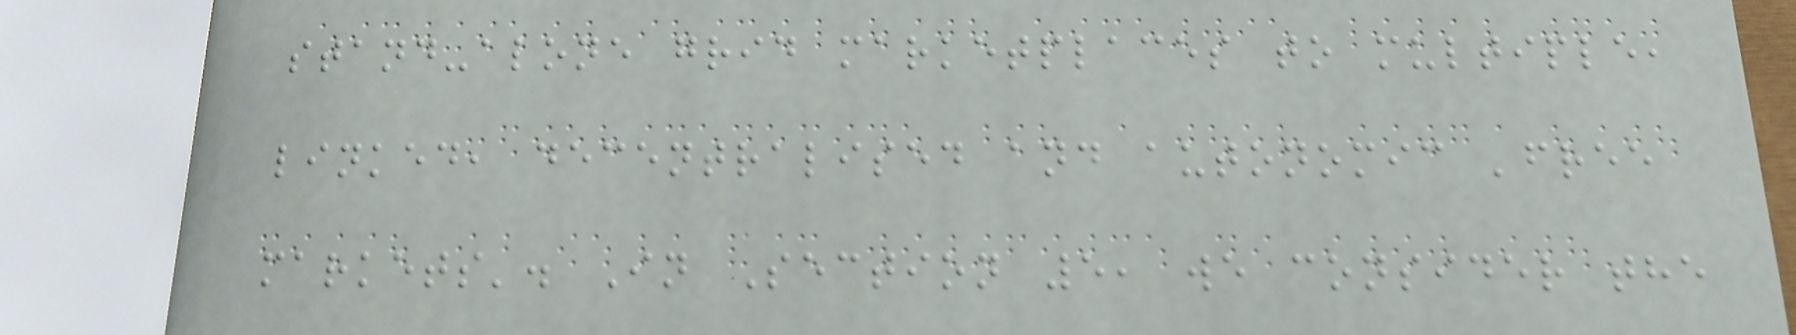stand-alone grid marketplaces to multiple,
linked, decentralised and autonomic 'free
markets'. In Section 5, we consider the
